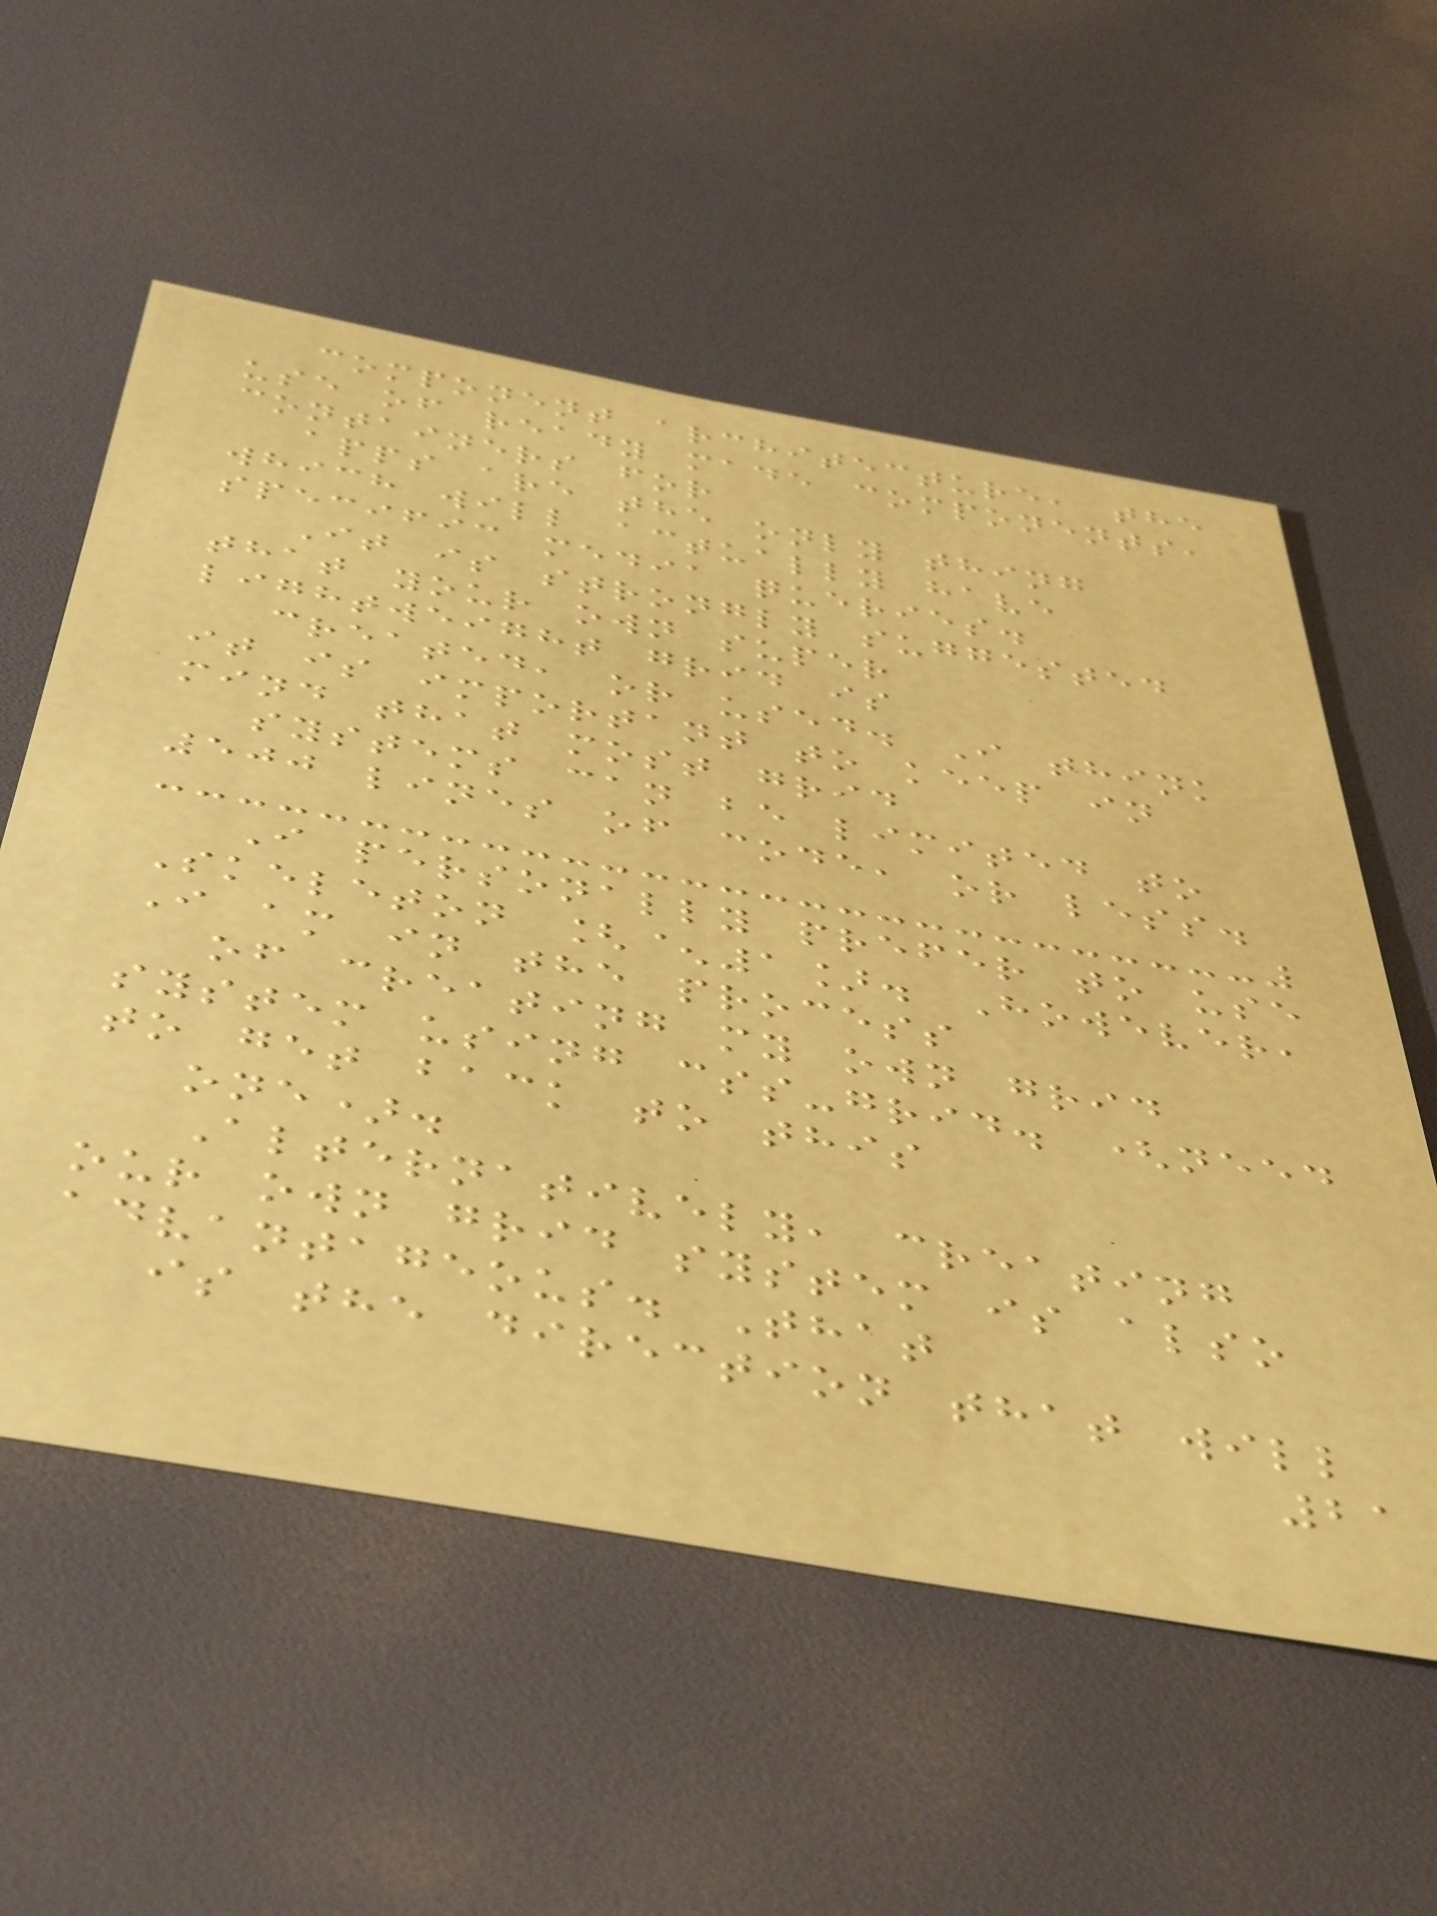component architecture, the
use of ready made components,
containers for
apps are the only thing
which will actually have
specific media queries.
It is strongly suggested
that your own super
lightweight grid is
created, or used. I think
it is important to keep in
mind that most grid
systems can be limited to
500 lines of code, or less.
I personally prefer to use
Skeleton [^1]. However,
I am in the process
of creating my own grid
system using css-grid. (need
to get back to this
one).
Alternatively, creating
our own grid system is also
advantageous. That
is the direction that will
21
